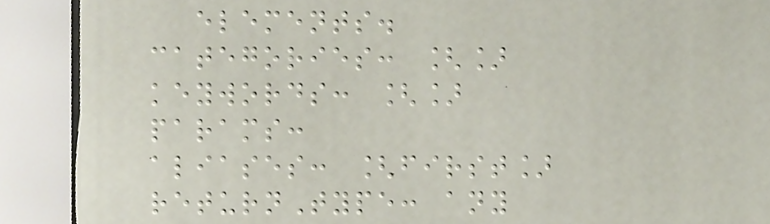elements.
categories: []
keywords: []
params:
aliases: [first]
returnType: any
